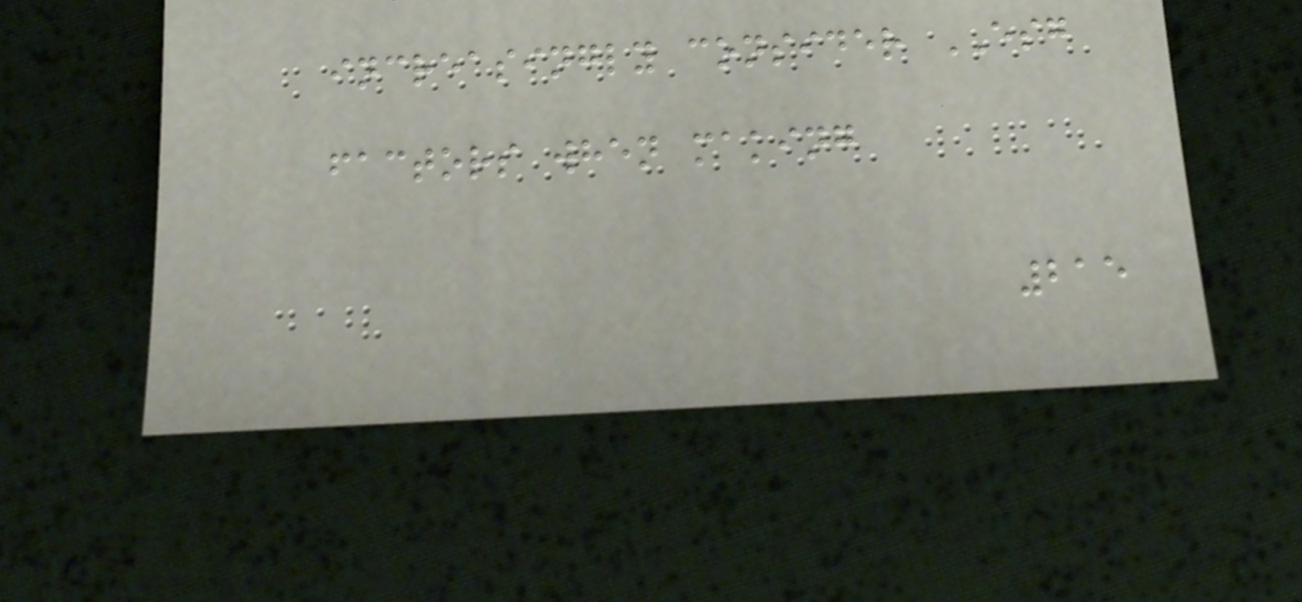increasingly consider ESG
factors when making
215
